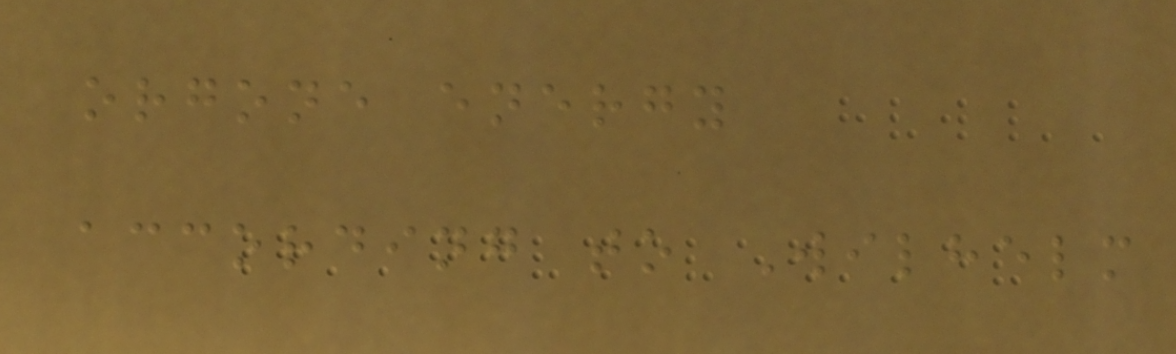orgone energy
according to Wilhelm
